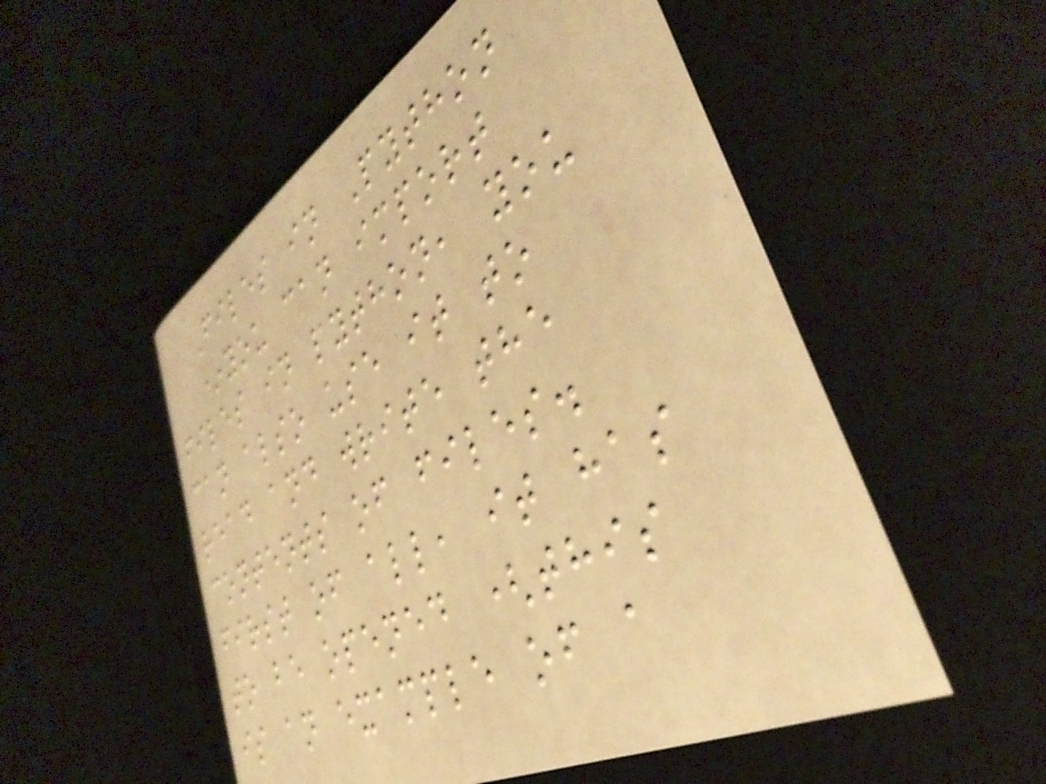Files in Python
*you can import
files in python, you
can also use it to
read and write the
contents of files.
first of all, it has
to be opened (this
is an example of a
